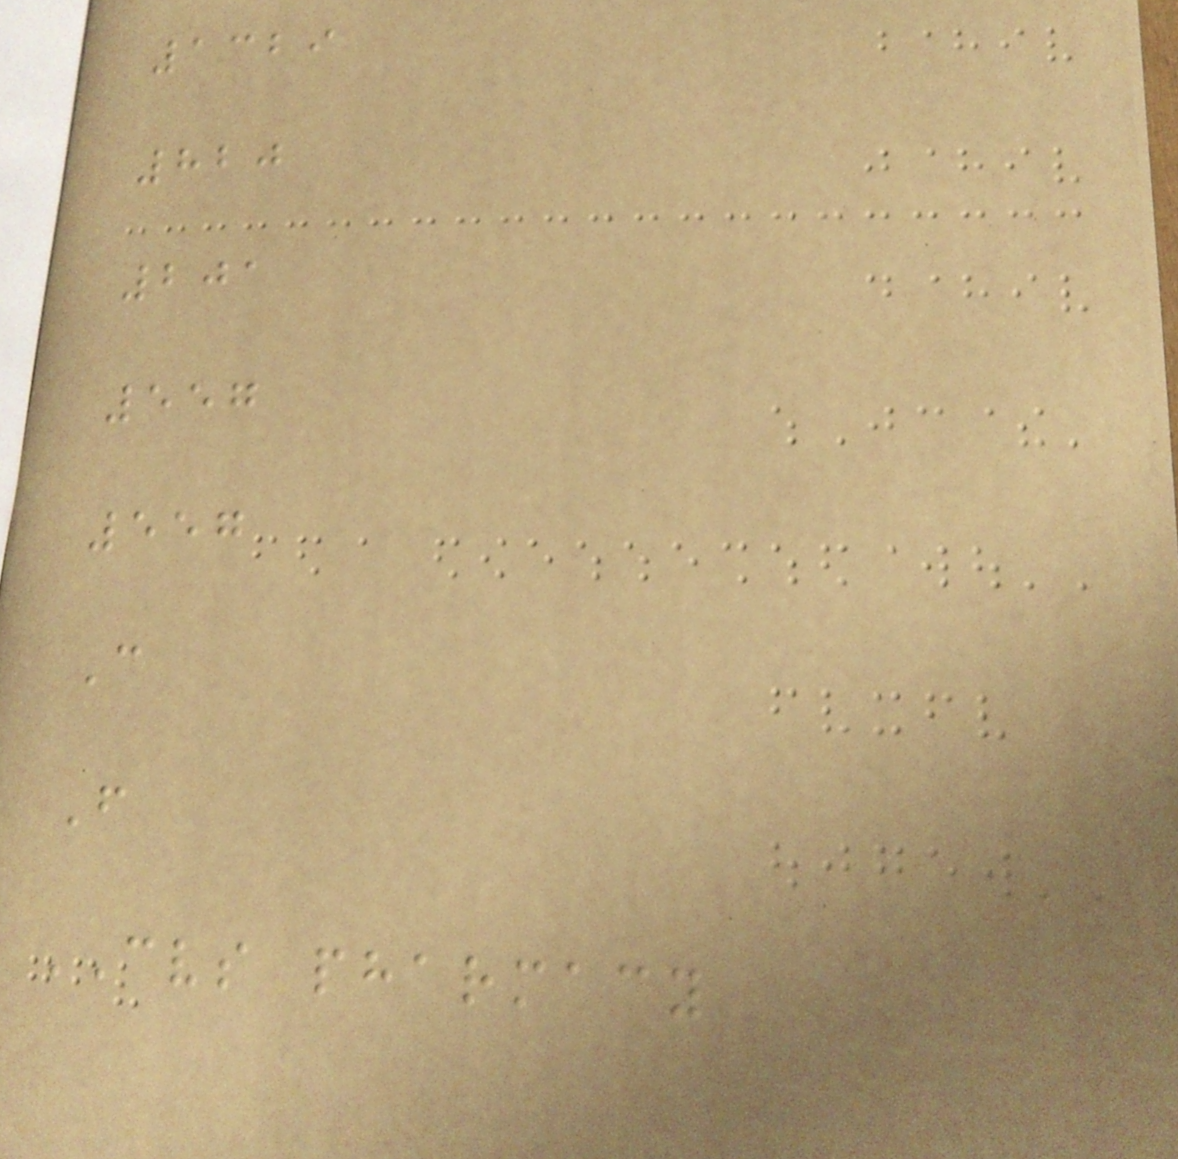1329
820
201
557
557
C
F
CVS pharmacy
